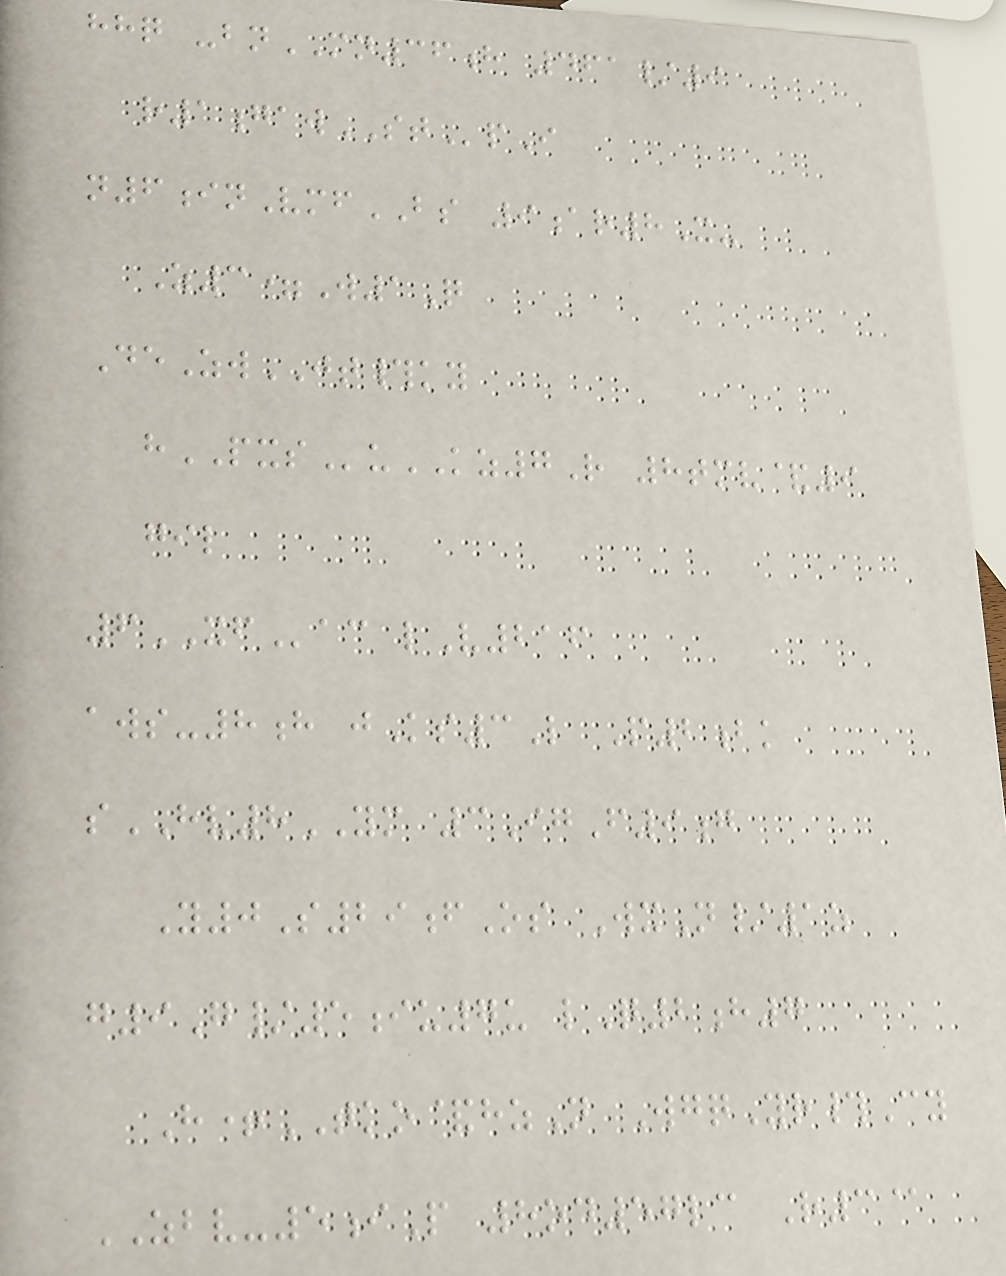hhq -bnMN36h 461/9
r1gawSTpI
n6inVmfBS 9ar8X-
Z3=W1Q
DeZwJT#ky
hPXSuKZ7R 8tmv&9
gil
6XFac lV216
aws-8h jKs3L P2bk
sHV8YM 3IgF9g
Y0S29fOs WxN/1z
g9G/5iu7u lQ2h7
H+TKO&hzN WgqYr#Cy
ZBV-5iP 8od57lc R3@
